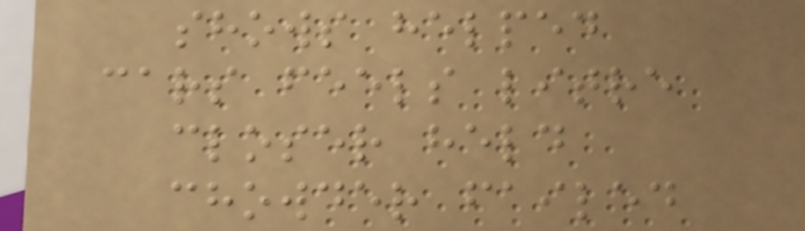shows helped
cars feels litre
closer held
chowder failed
